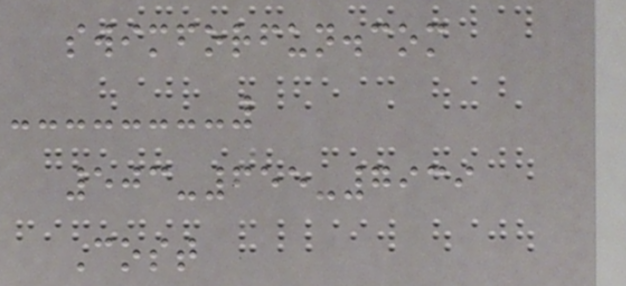swimforfun.com
503-655-7939
Cost
